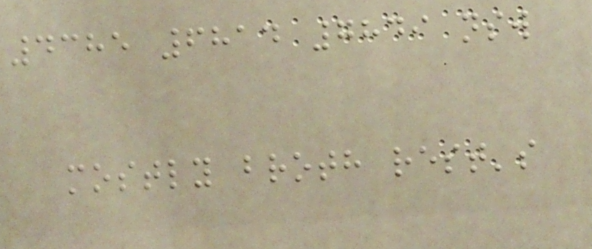4385 6814 7849 nsw
mostly broth rest's
